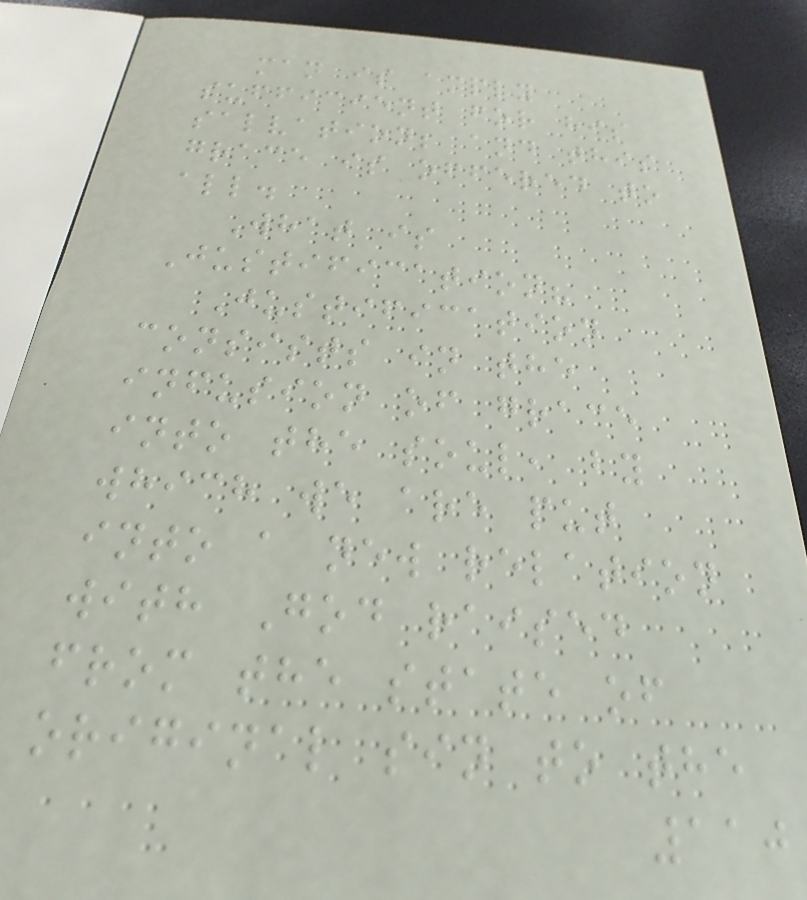man is amply
sufficient for his
salvation; and this
grace is offered to
all.
What is
Justification?
Justification
consists in the
infusion of grace
into the soul, by
which we are put
into a new relation
with God raised
from the state of
original sin to the
110
